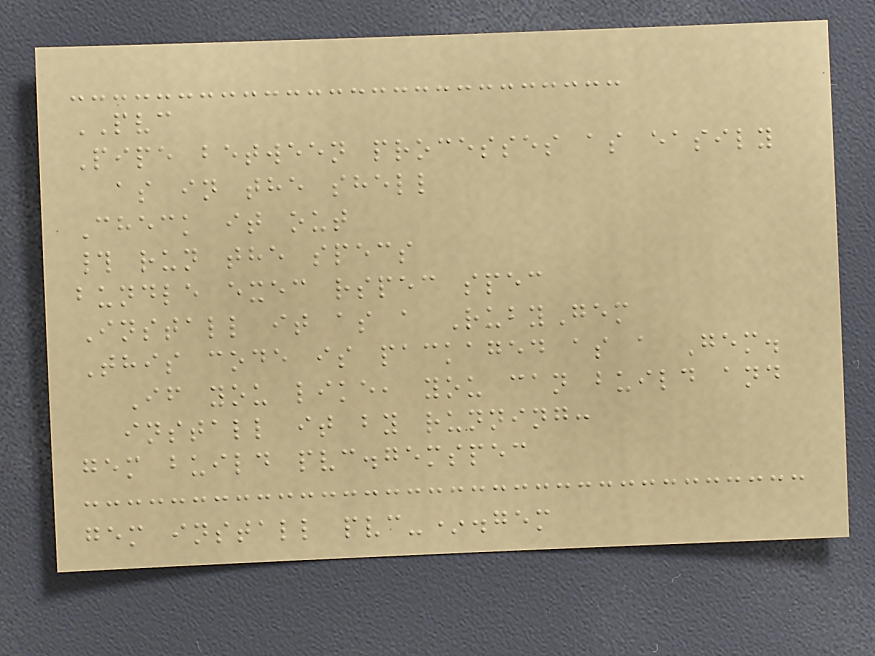PVC
Pipe between processes as easily
as in the shell
Check it out
# run the specs
bundle exec rspec spec
Install it as a RubyGem
This code is packaged as a Gem.
If you like, you can build and
install it by running:
gem build pvc.gemspec
gem install pvc-*.gem
